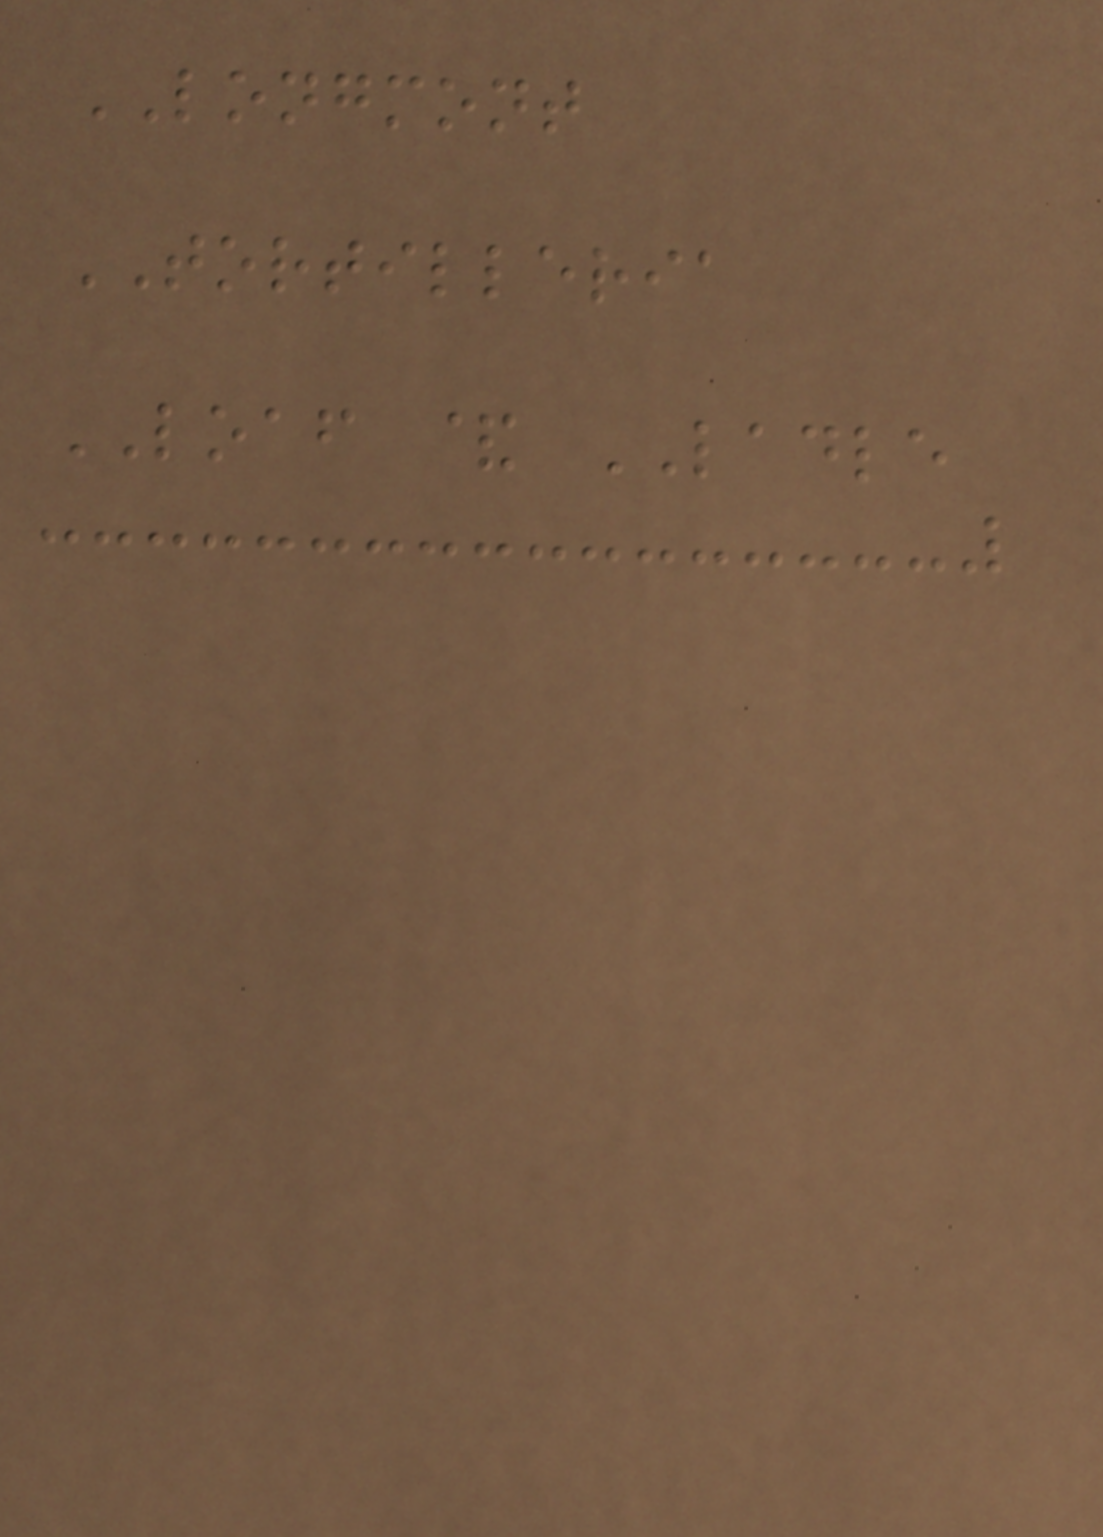LONGMONT
TORTILLERIA
LOAF & LADLE
